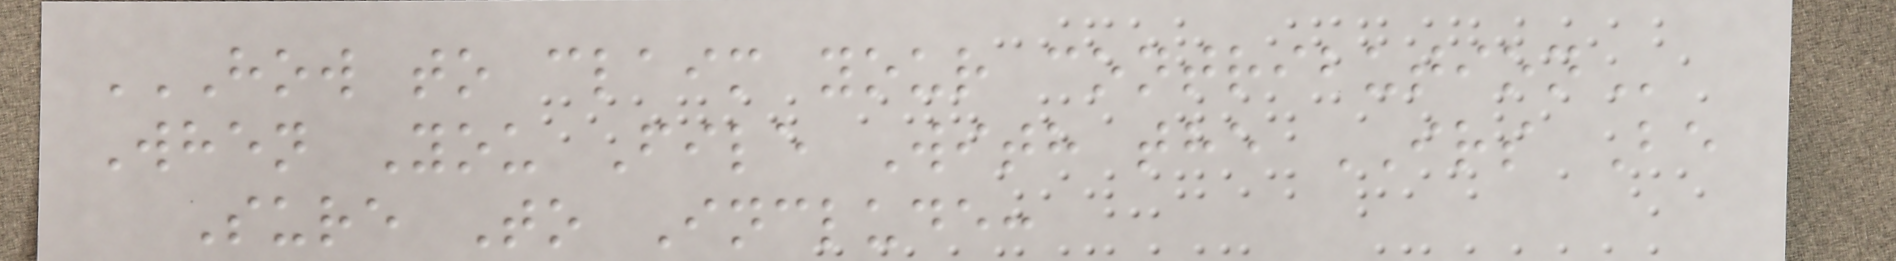HOW TO CLAIM YOUR CONTRIBUTION
When You File With the IRS Be
Sure To Include:
